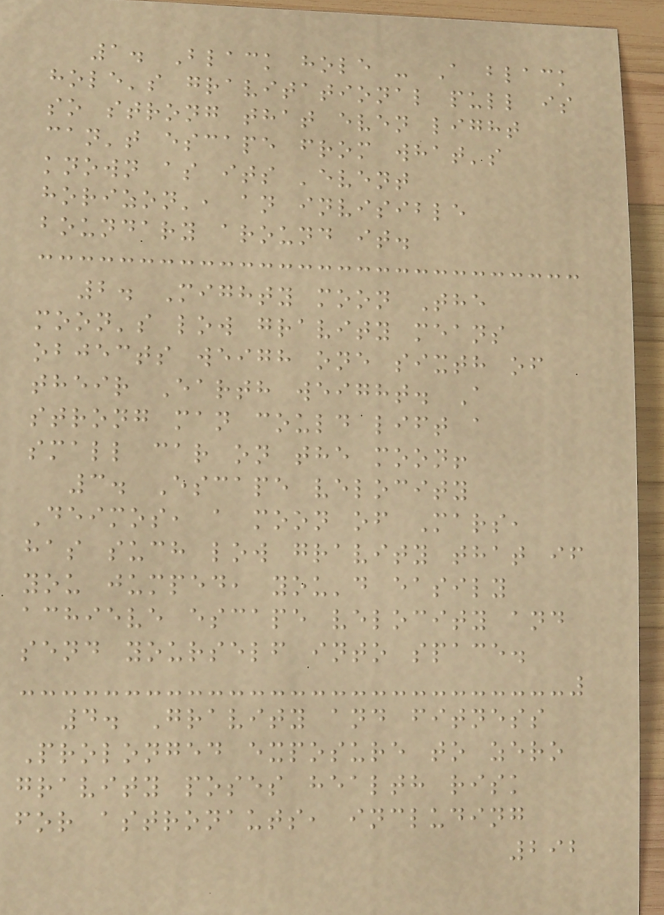1. Black hole - A black
hole's gravitational pull is
so strong that even light
can't escape from what's
known as its 'event
horizon', an invisible
boundary around it.
2. Mighty moon The
moon's low gravity means
objects weigh one sixth of
their Earth weight. A
strong man could lift a
small car on the moon!
3. Escape velocity
Deimos, a moon of Mars,
has such low gravity that if
you jumped, you'd easily
achieve escape velocity and
send yourself into space.
4. Gravity and fitness
Prolonged exposure to zero
gravity poses health risk
for astronauts, including
292
